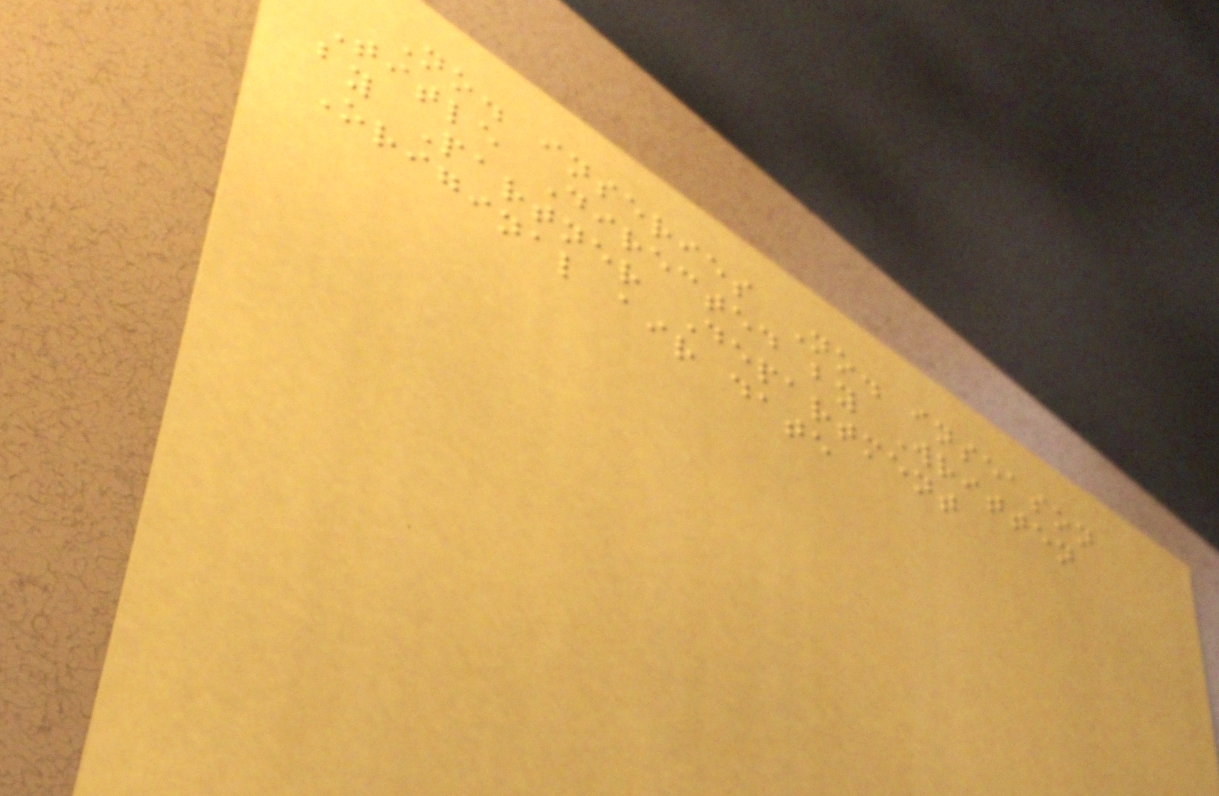No. inseries No. inseason
Title Directed by Written
by Partner Department
Original air date
